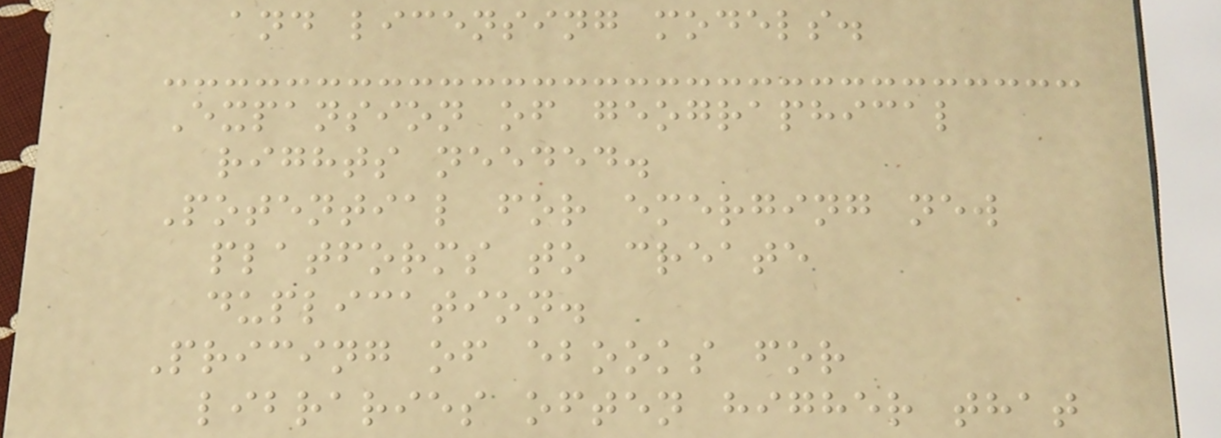and licensing models.
Expansion of geographical
rights needed.
Potential for emerging new
platforms to create
duplication.
Pricing of ebooks for
libraries often higher that
